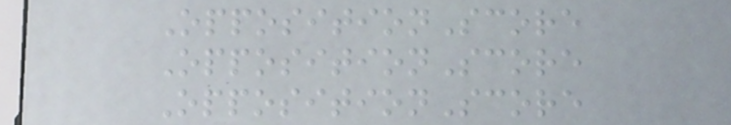OppositionScore
OppositionScore
OppositionScore
